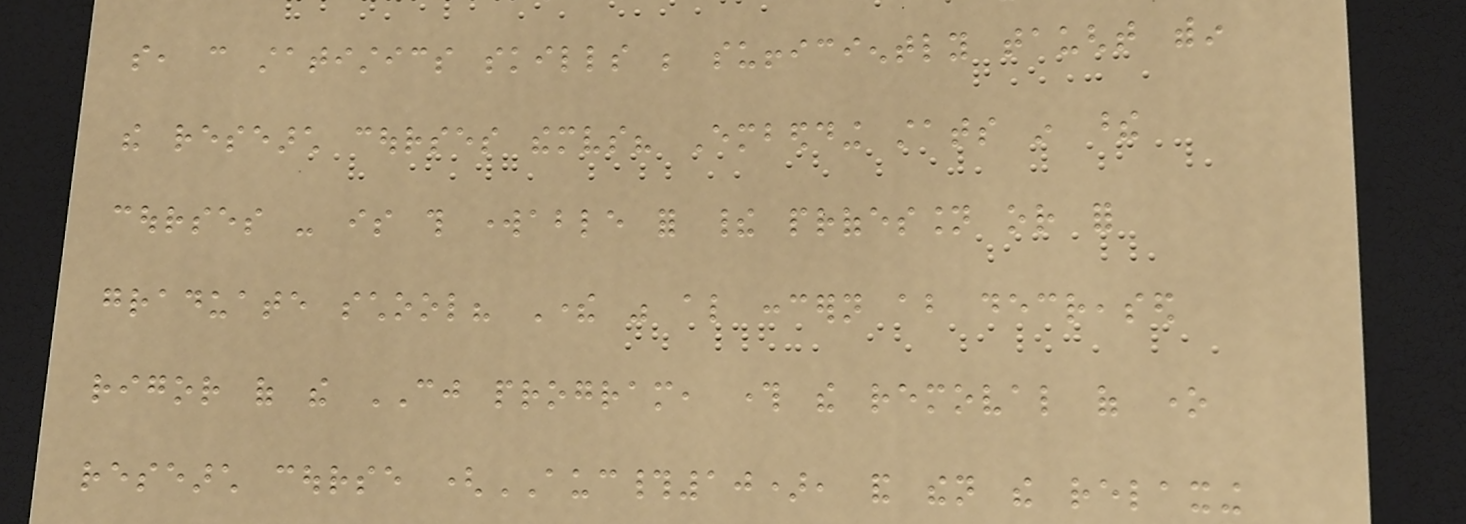so, can statistics skills be sufficiently taught within
the research courses themselves? Embedding stats in these
courses - is this workable for their profession or for
graduate school? There was also concern about decreased
rigor of the CJ program, through the removal of one
research course (AUC#10), and then the relaxing
